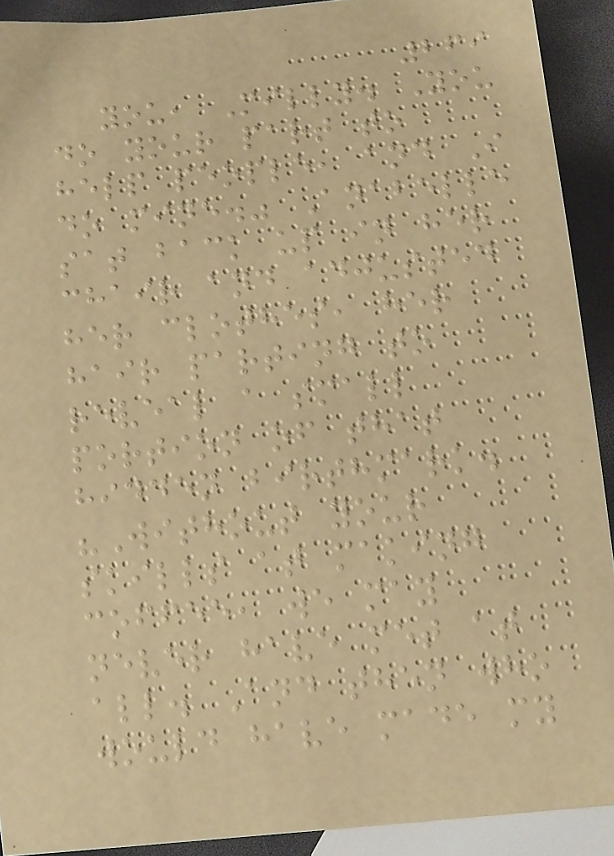269
you, Milly. You
do your part to
help people, and I
do mine." Anabelle
sat back up in her
chair and adjusted
her clothes, her
hair parting to
reveal a small
portion of that
hidden birthmark.
"Without your
skills at making
coffee, we may
never have met at
all. And then who
would have made my
